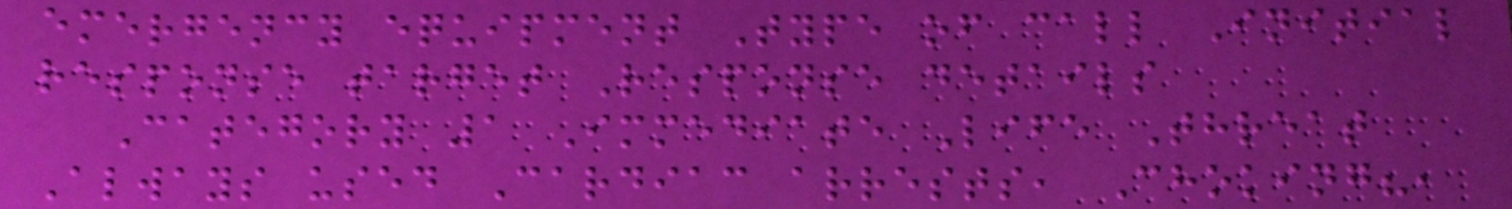emergency equipment Type of call Initial
response target Response details
Category 1 Immediate Life Threat
Always used Cardiac arrests, Choking?,
